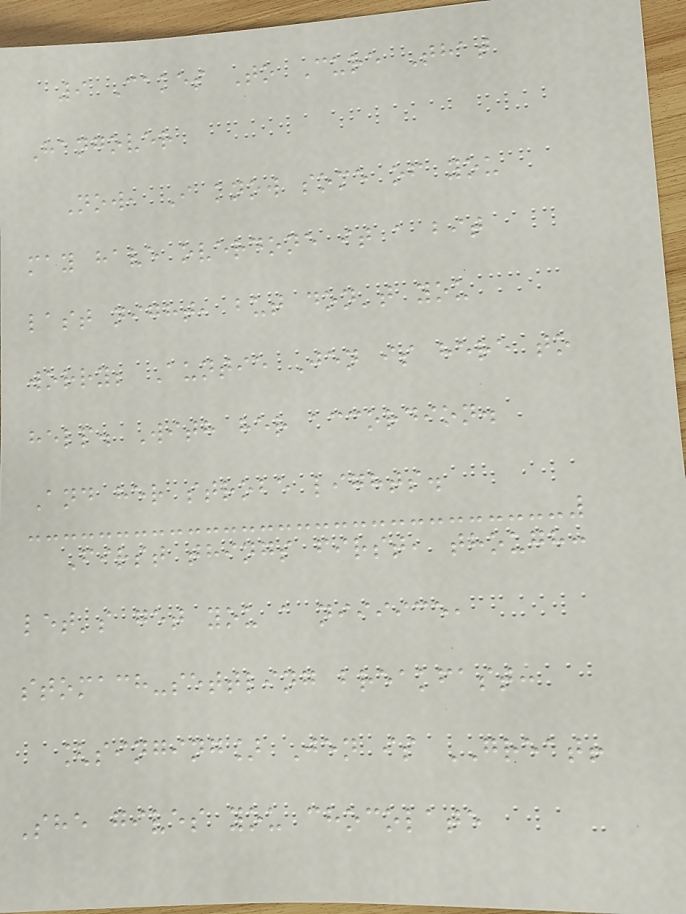9 Cakes To Cure That
Hangover
Now, I know some of you
may have overdone it a bit
last night, but don't you
worry; Auntie Jen is here to
help. With her accordion.
And her strobe lights.
First things first, though:
let's get you a niiiice,
stomach-settling breakfast:
[singing] Jen is GREAT!
She gives you chocolate
